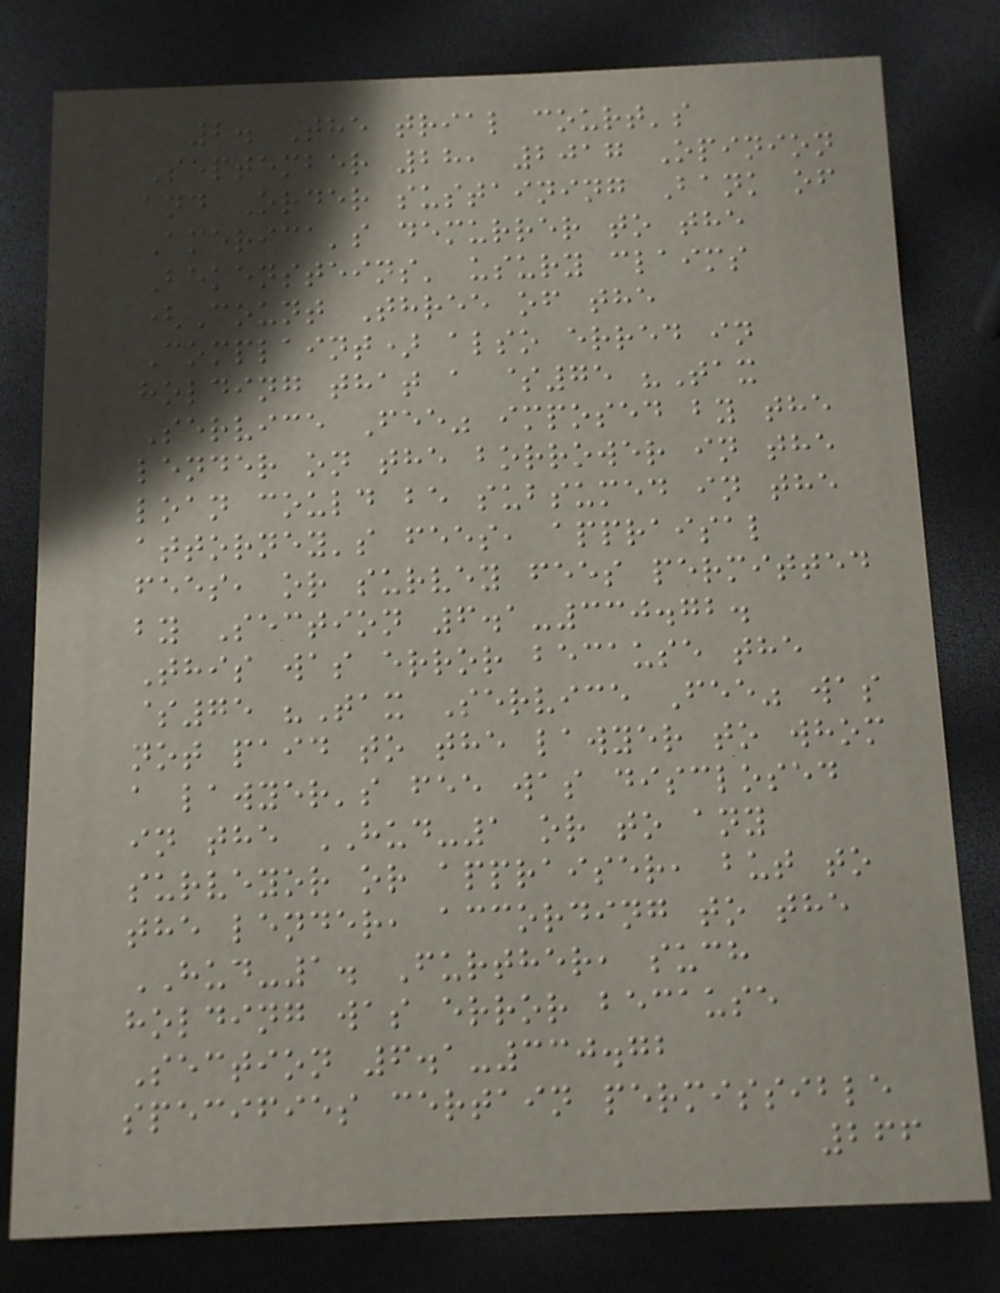2. The trial court's
September 28, 2017 Opinion
and Order sustaining Bank of
America's demurrer to the
Bekensteins' usury claims
(Count Three of the
Complaint) also erred in
holding that a $75 "Tax
Service Fee" imposed by the
lender on the borrower in the
loan could be subsumed in the
attorney's fees, appraisal
fees, or survey fees permitted
by Section 6.1-330.72.
This was error because the
$75 "Tax Service Fee" was
not paid to the lawyer to whom
a lawyer's fee was disclosed
in the HUD-1 or to any
surveyor or appraiser, but to
the lender, according to the
HUD-1. Further, such
holding was error because
Section 6.1-330.72
specifies certain permissible
266
